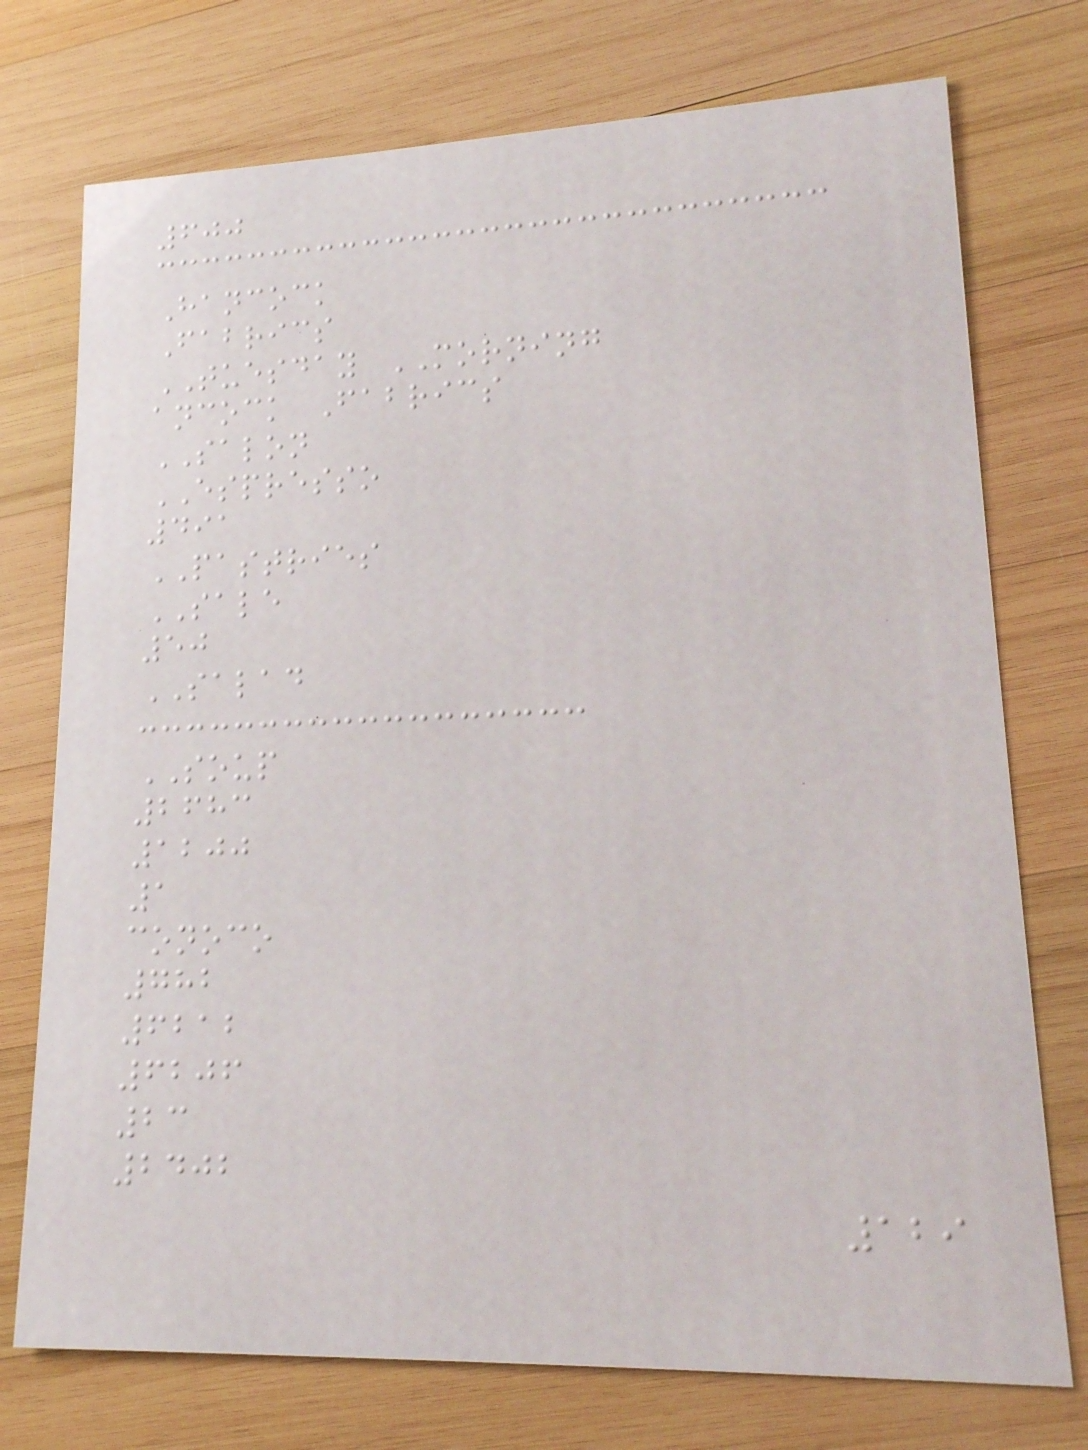600
Hancock
Fabrics
TUESDAY MORNING
ancock Fabrics
SALON
ESPRESSO
491
PASTRIES
SALE
50
SALAD
SOUP
2683
1200
1
conoco
782
6212
6206
23
2402
129
